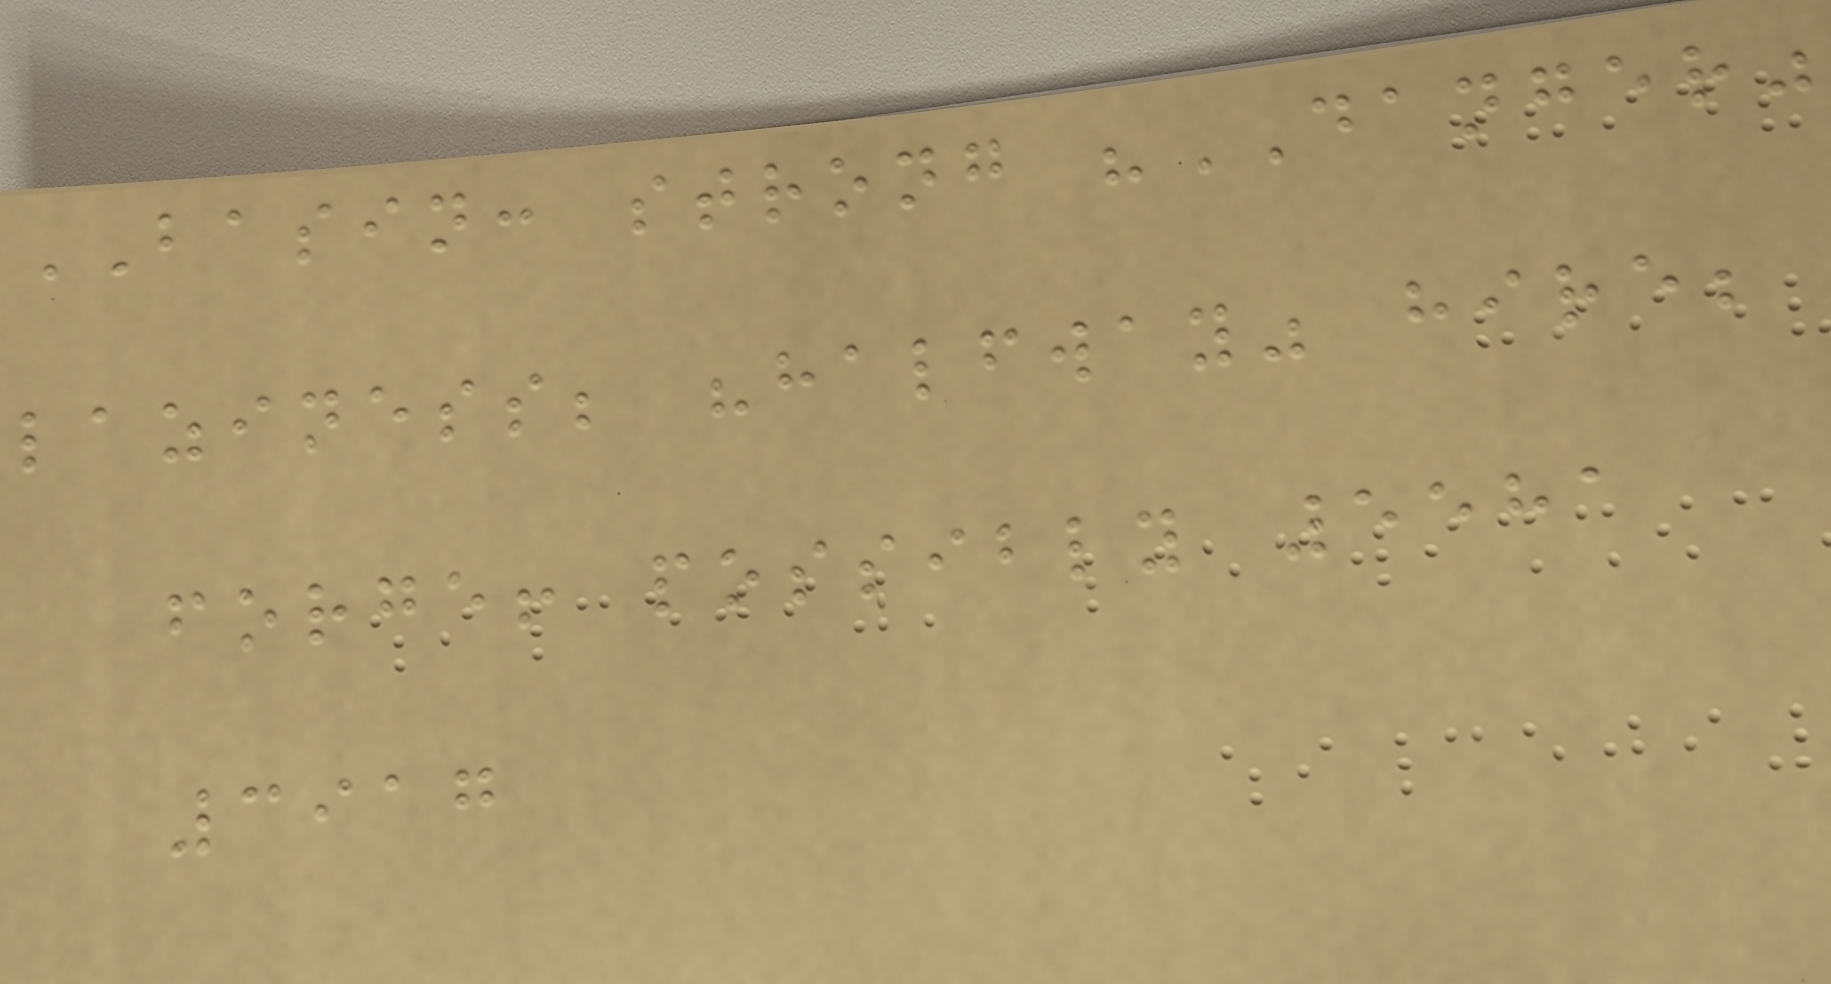BASIN: strong "DANGER"
laziness; "halfway" hire;
forge! possibly 5581
3917
